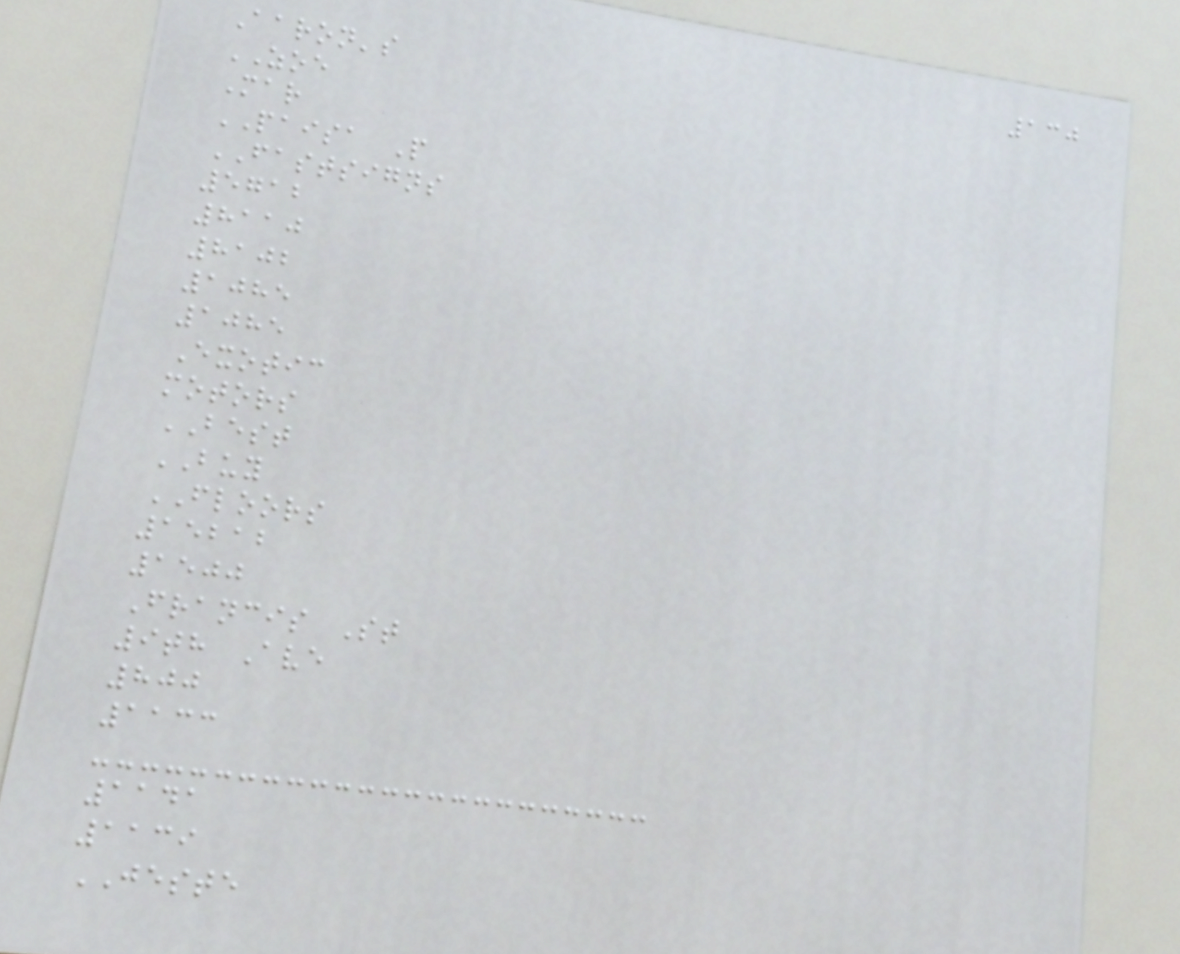130
Aaron's
ZOE
Mar
PAISA P
FASTSIGNS
5712
8110
8102
1085
1085
Exotic
motors
BEST
BUY
FLOORS
15212
1500
Francis St
9th Ave
800
1133
1141
1139
JESTE
